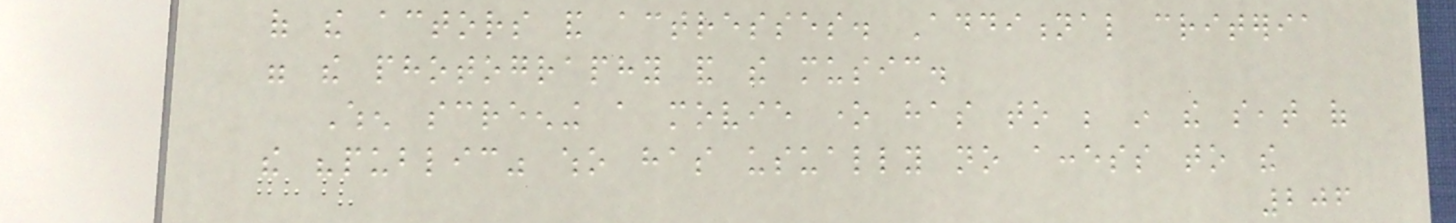of the actors and actresses. Additional criteria
were the photography and the music.
When screening a movie one has to be in the seat of
the "public" who has usually no access to the
206
